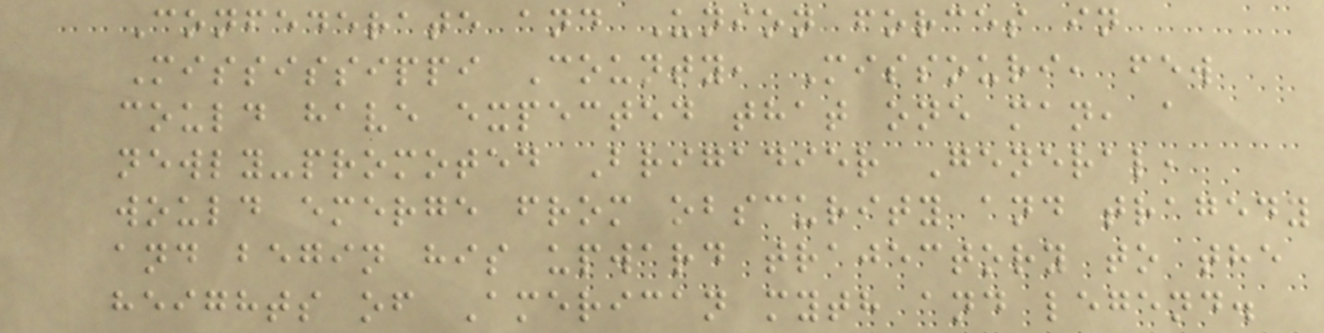Confederate and Union forces in
Mississippi County, Missouri, few
could have expected that one man, a
newly-promoted Brigadier General,
would emerge from obscurity and tragedy
and begin his upward trajectory to the
heights of American myth and legend.
